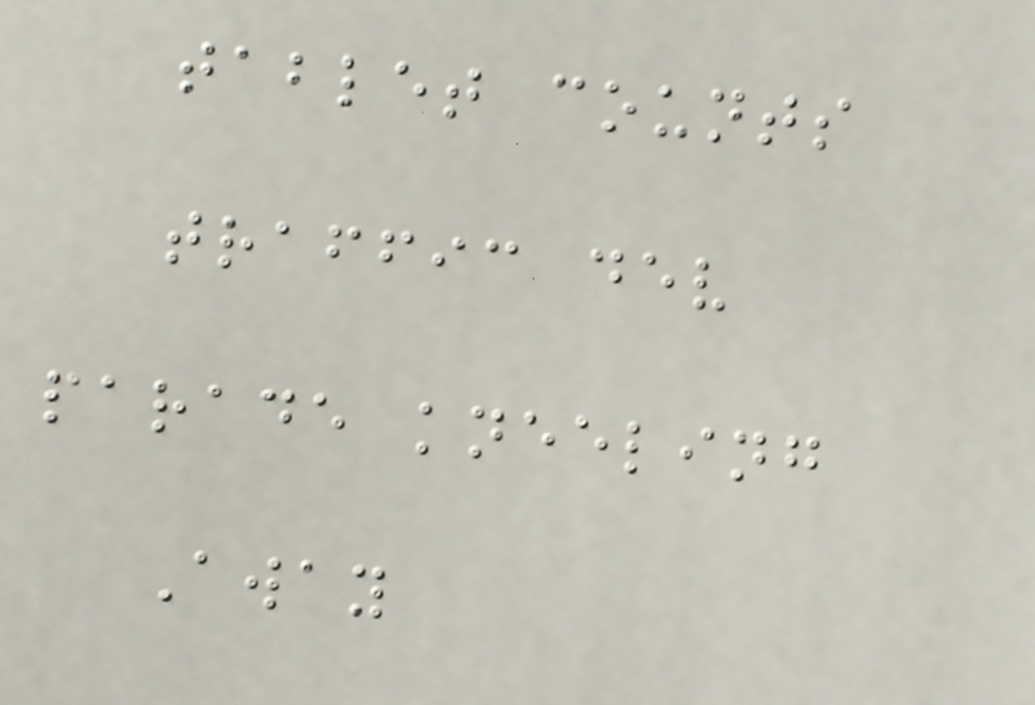tablet counts
traffic dev
parade kneeling
Away
